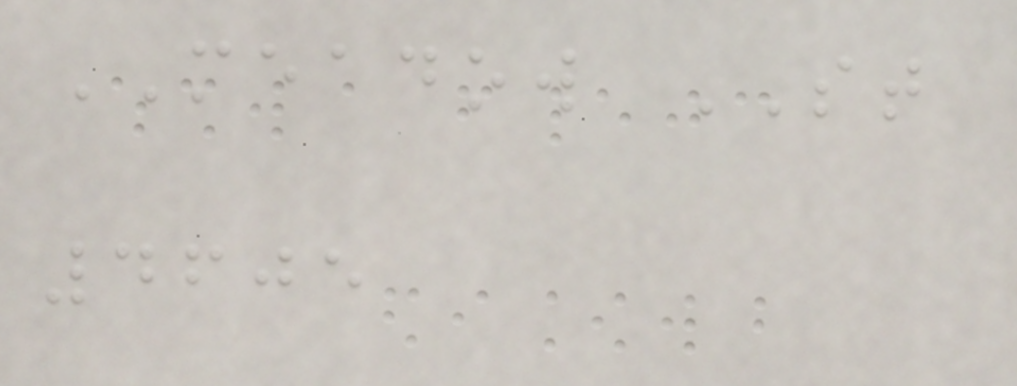MEADOW ST
4605
